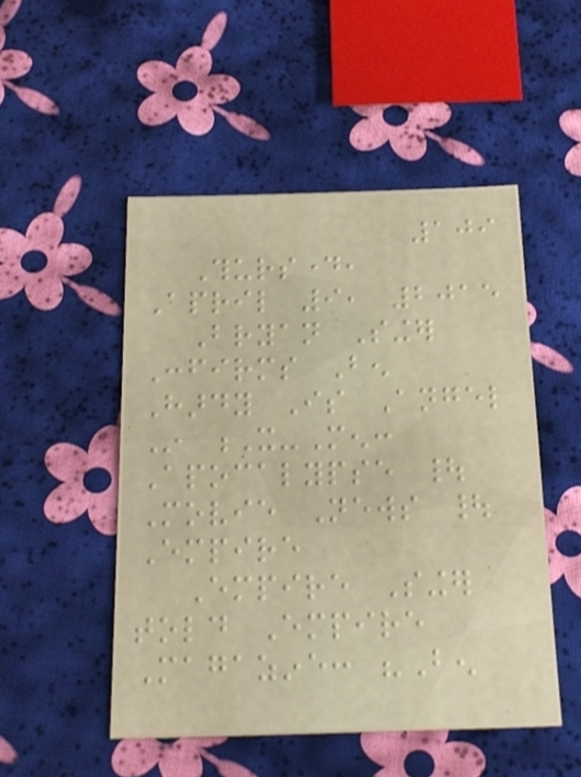109
Thursday,
April 9, 2015
Bryan Singer
Confirms Ben
Hardy Is Angel
In X-Men:
Apocalypse |
Movie News |
Empire
Empire Singer
told Empire
Magazine: "Ben
